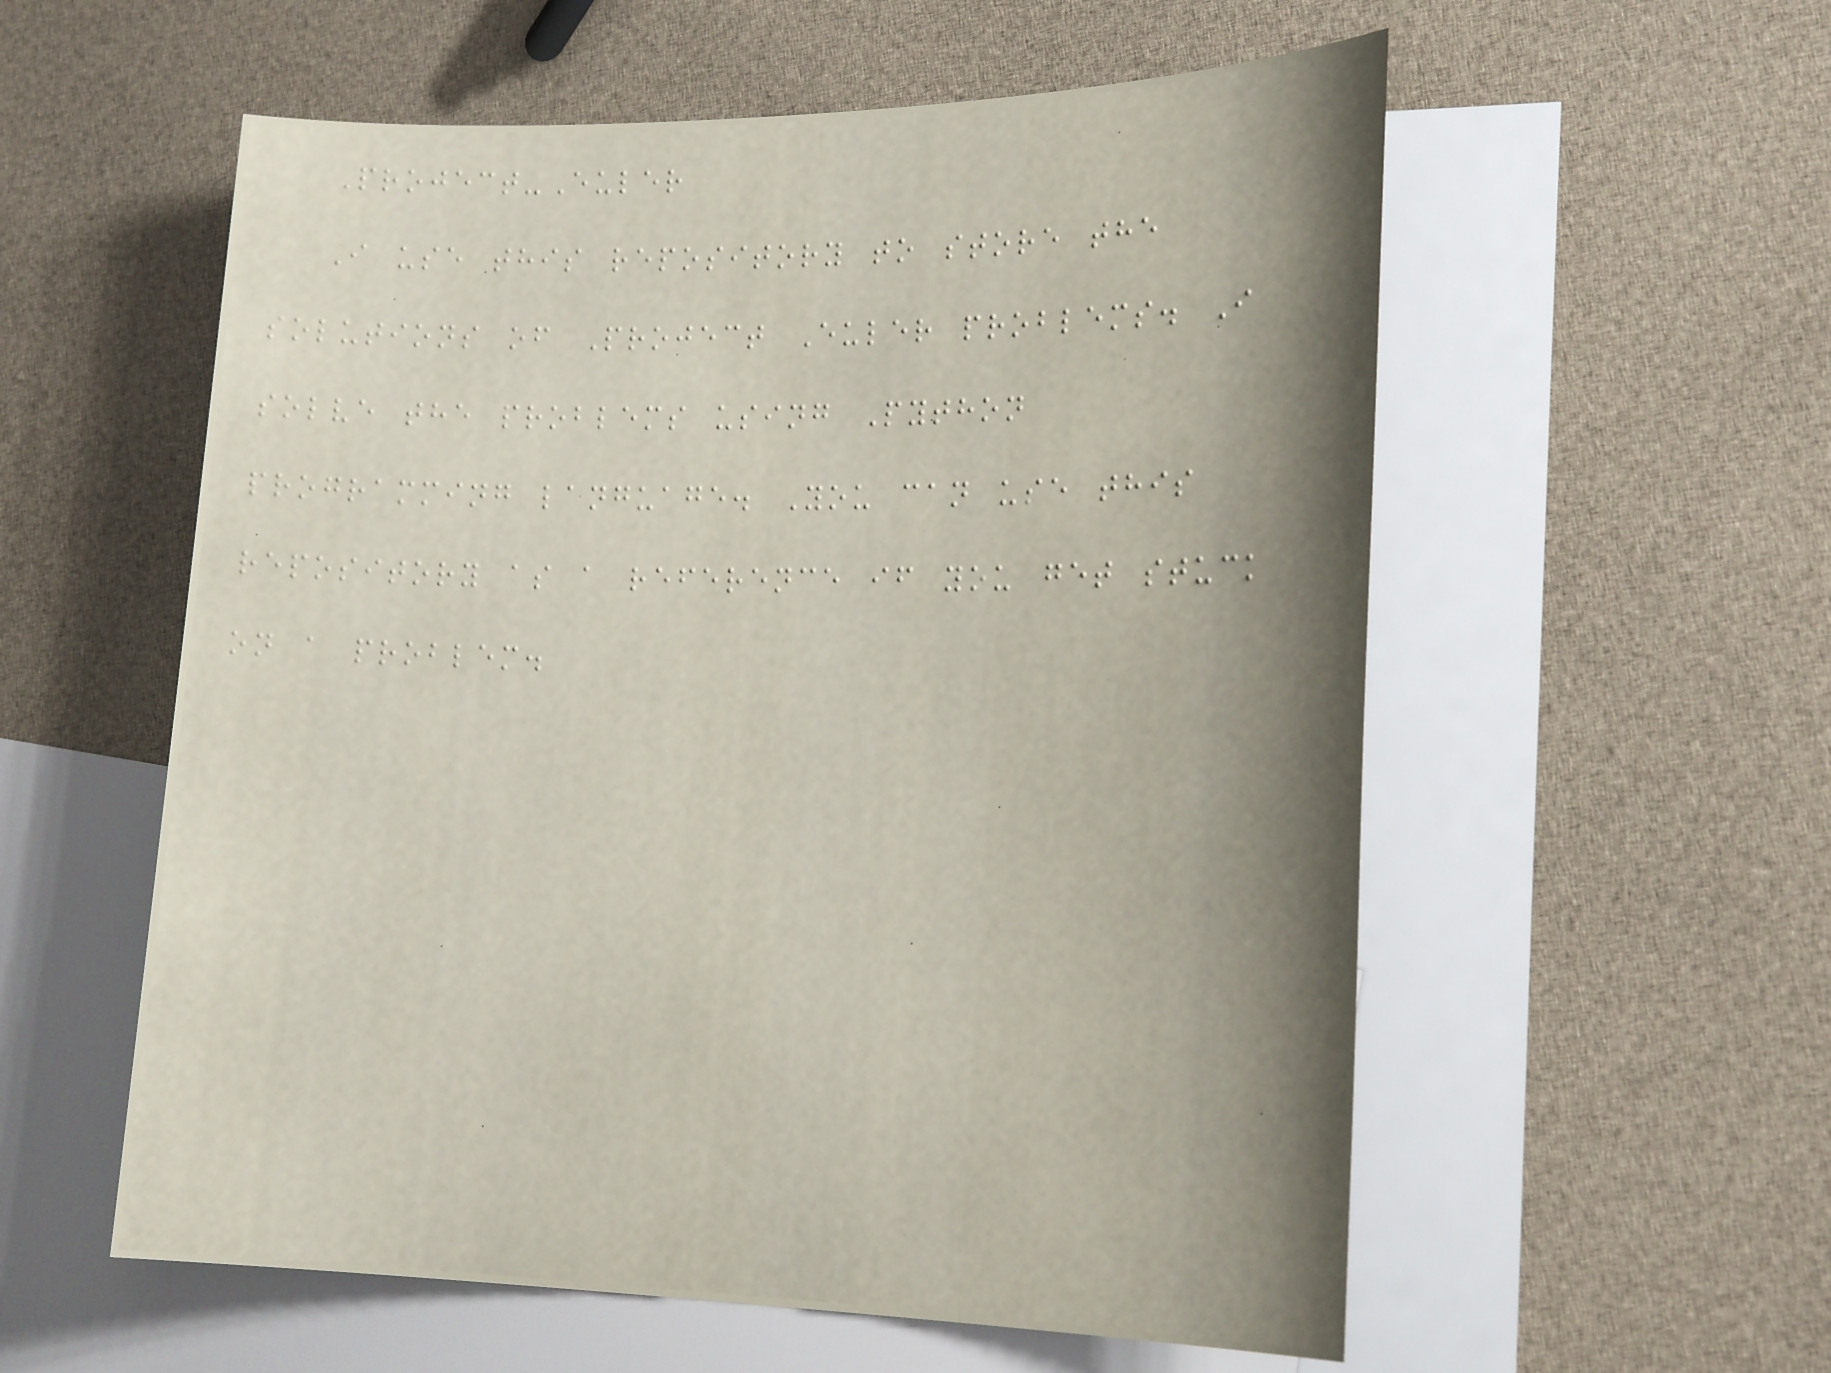Project-Euler
I use this repository to store the
solutions of Project Euler problems. I
solve the problems using Python
programming language. You can use this
repository as a reference if you get stuck
on a problem.
